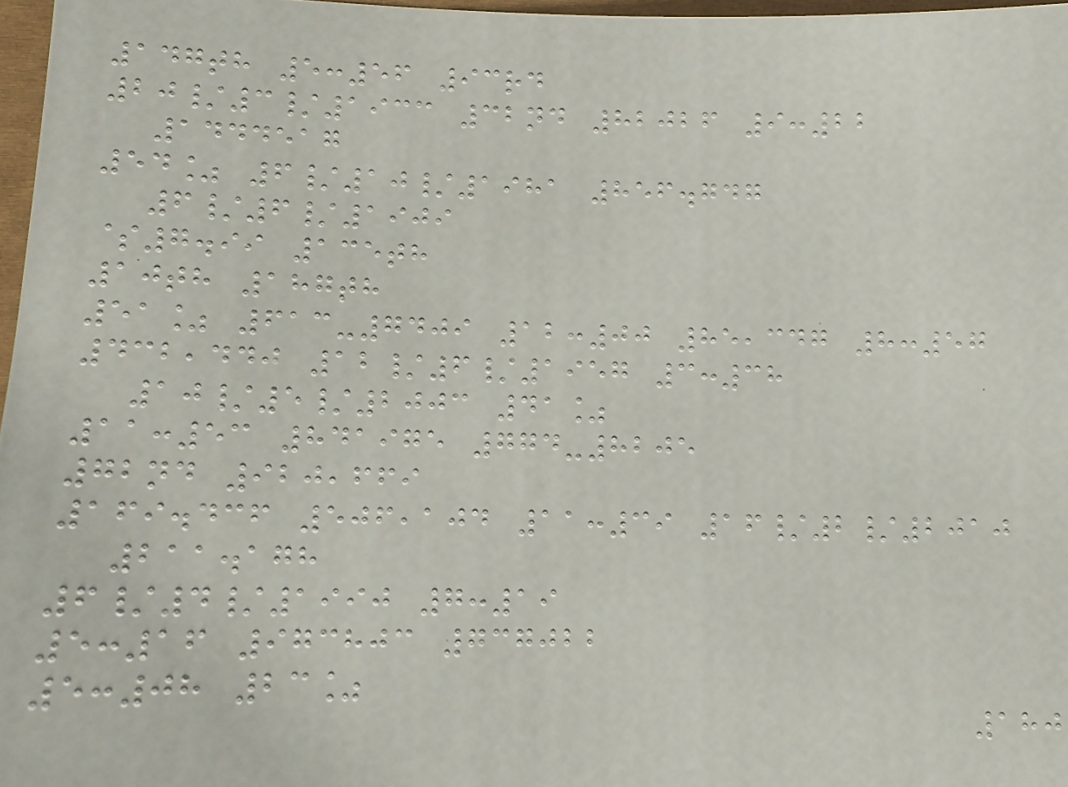147th 5:56 93rd
20/3/1933 32nd 82026 9:22
1444517
54% 6/10/1981 856.747
6/6/1909
$7.99 135th
10th 187th
51% 613-7409 12:00 85,347 8:57
432,440 12/6/1957 3:38
10/5/2003 41%
11:53 841975 774-8205
72nd 920,669
169.436 506,104 11:39 16/2/2010
211.178
6/4/1990 7:19
5:16 973803 737022
5:08 23%
180
